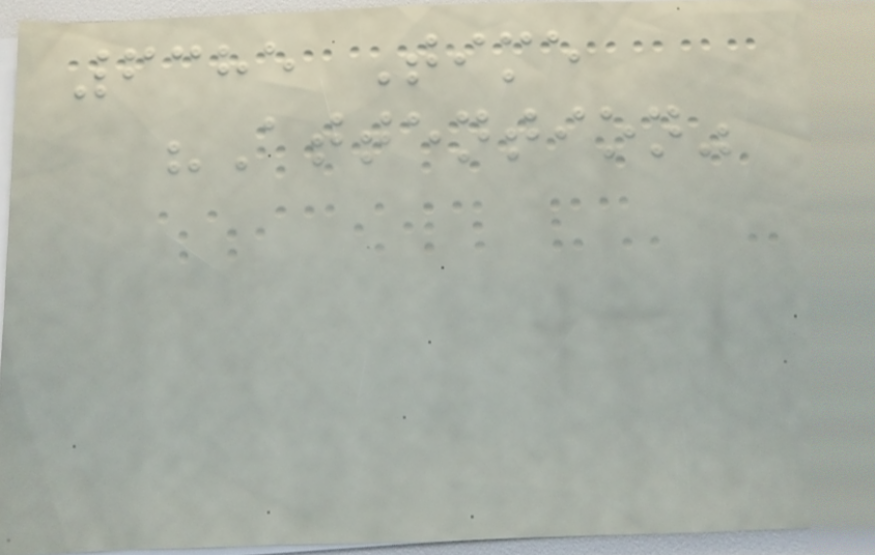6385 Time
"Attention"
